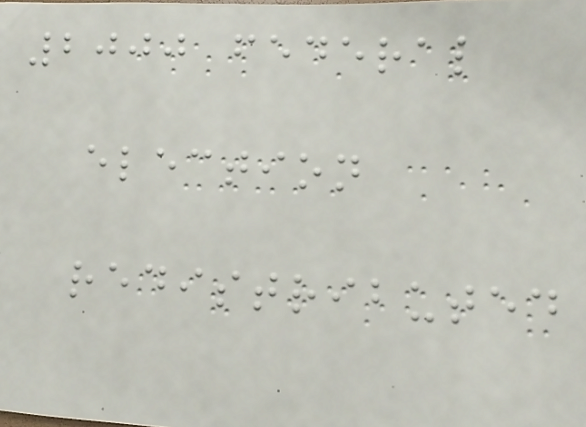2000 federal
election
redistributed
